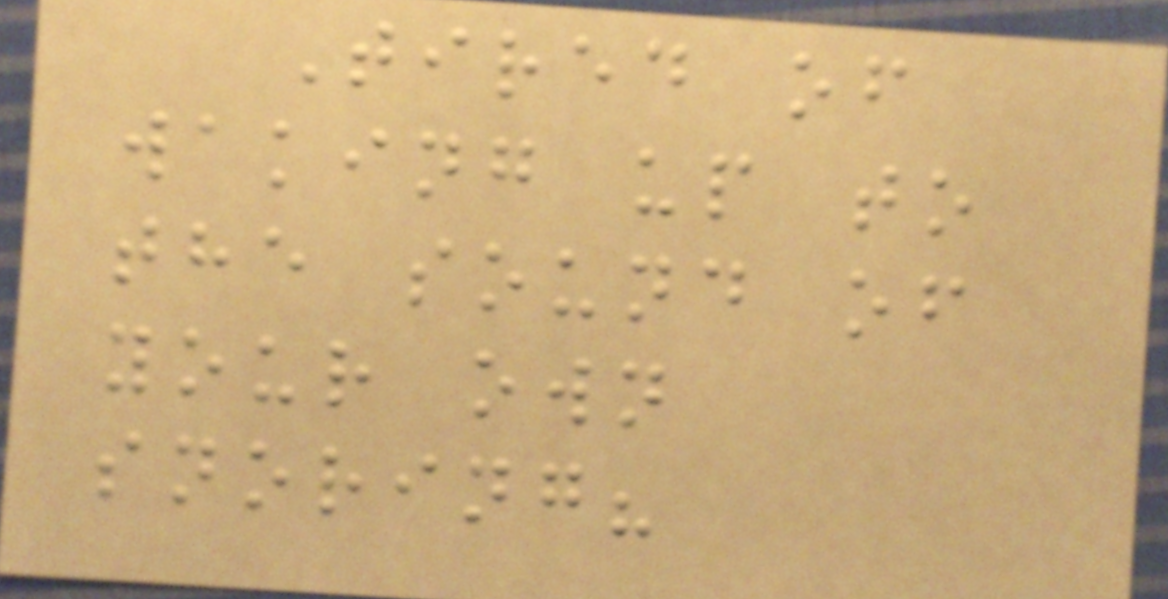Tired of
waking up to
the sound of
your own
snoring?
